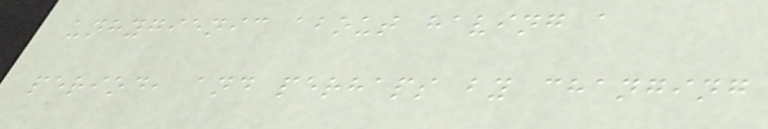unhygienic about having a
period, and perhaps by changing
